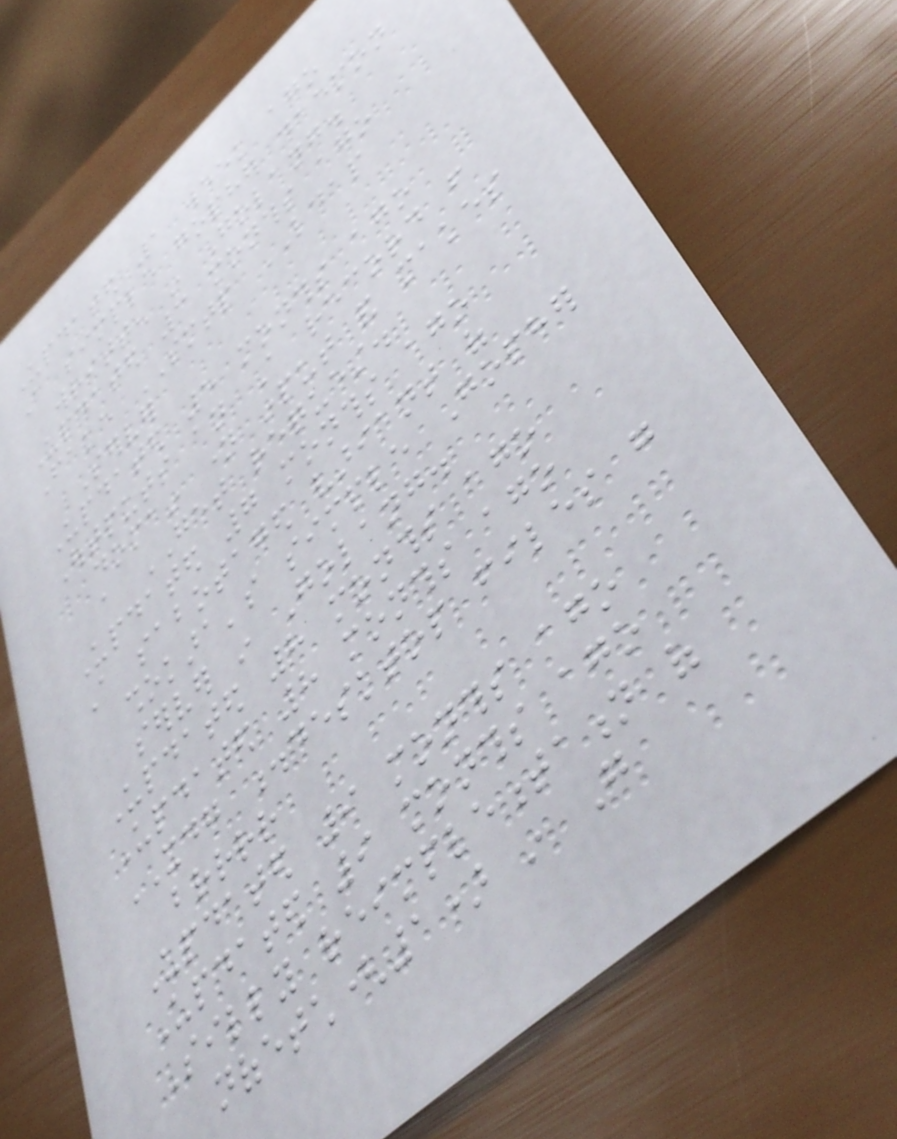Updated 1 week ago
A simple gopher daemon
written in Golang.
Updated 3 months ago
Fake SMTP LDAP
Server
Updated 5 months ago
Outputs an A record from
domain name input and makes
a GET request.
Updated 7 months ago
A sabotaged variant of
shokara's simple Gopher
server in Golang.
Updated 8 months ago
Updated 8 months ago
XDG .desktop files go
brrrr
Updated 9 months ago
Updated 9 months ago
Silly reimplementation of
nofetch(1) in Go
